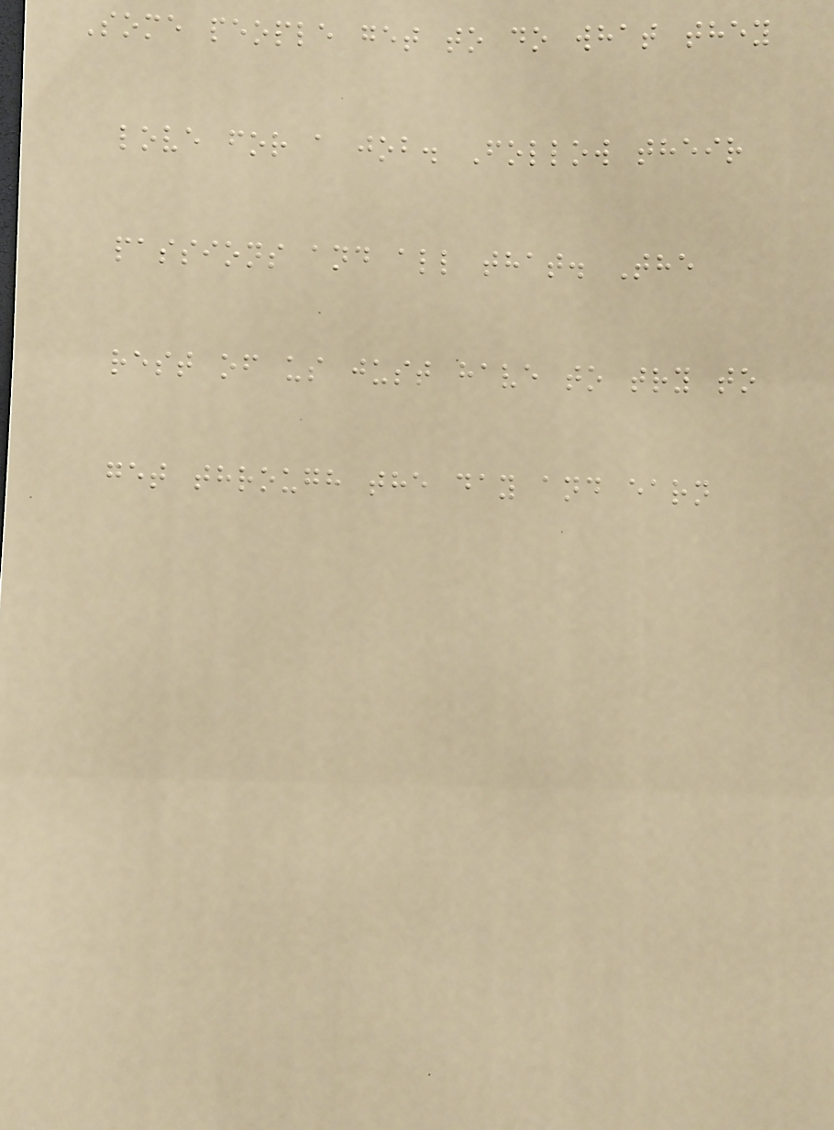Some people get to do what they
love for a job. Follow their
passions and all that. The
rest of us just have to try to
get through the day and earn
